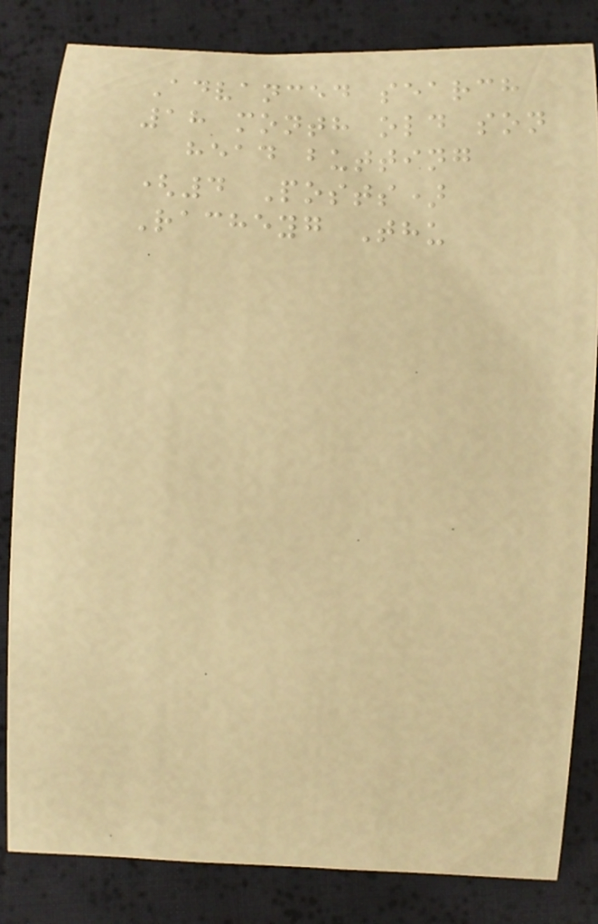Advanced search
18 month old son
head butting
(4 Posts)
Racheyg Thu
